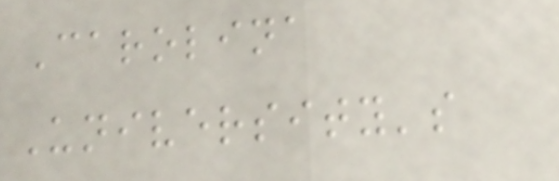Carolina
University's
